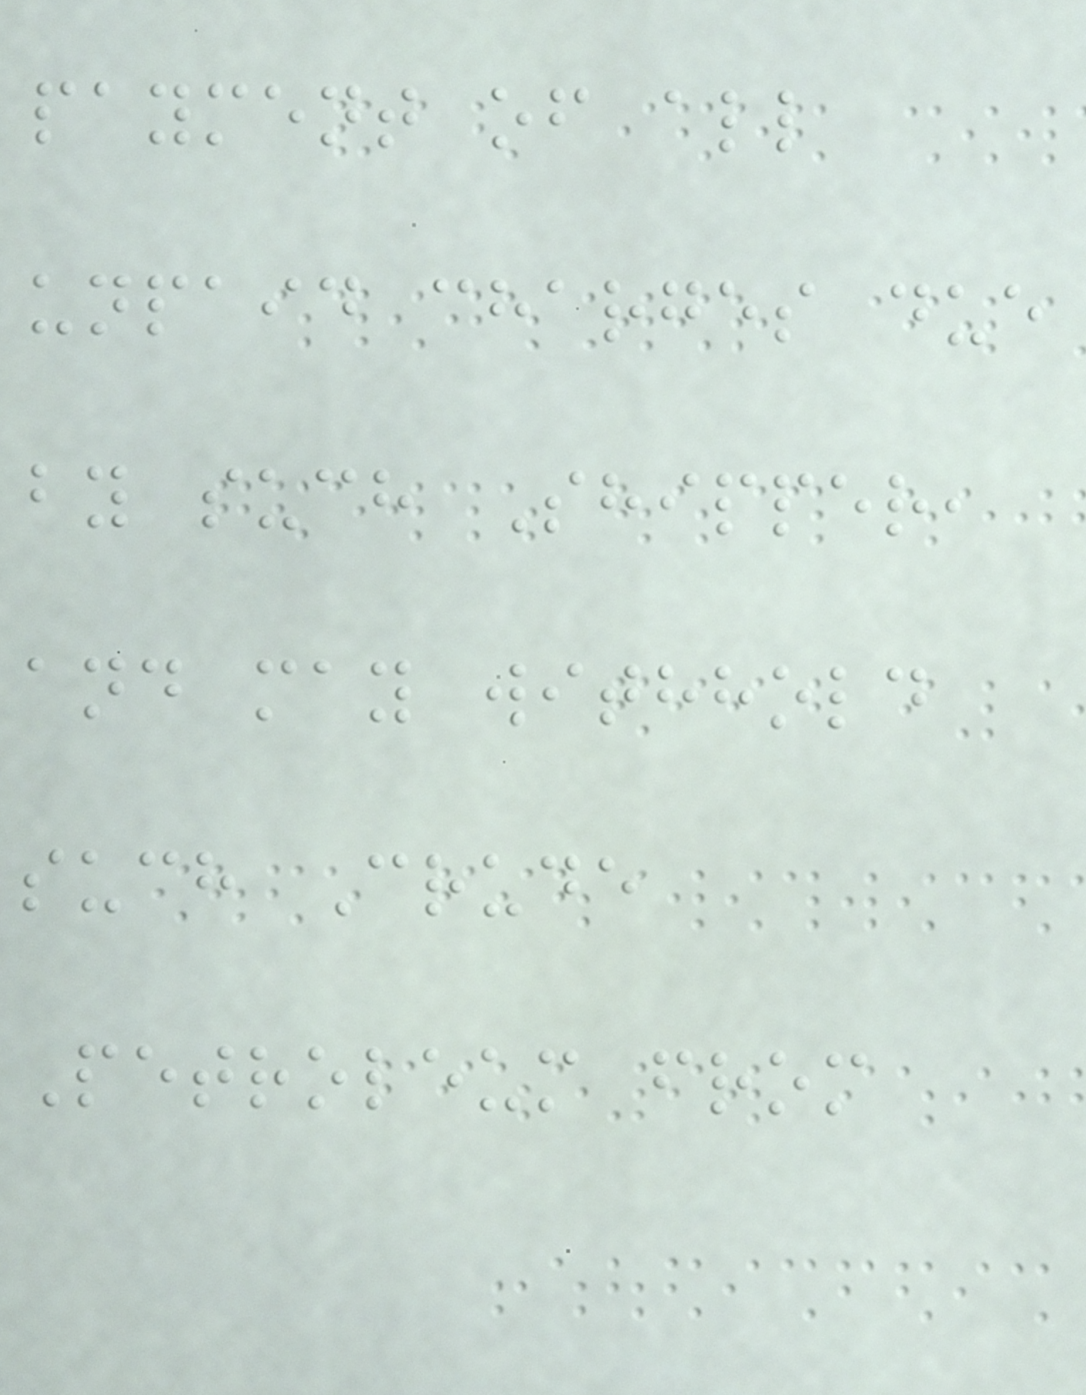payment of all
unpaid charges due
by such Shipper,
and may withhold
such Crude
Petroleum from
